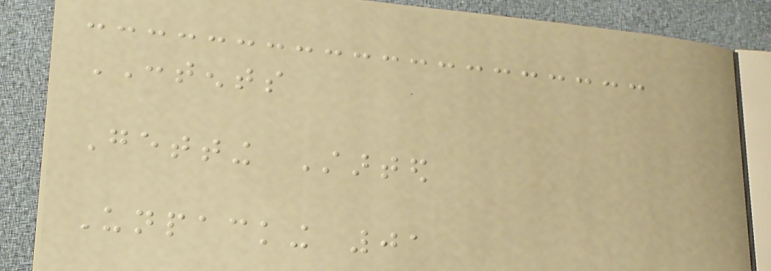CONTENTS
Getting Started
Unpacking 01
